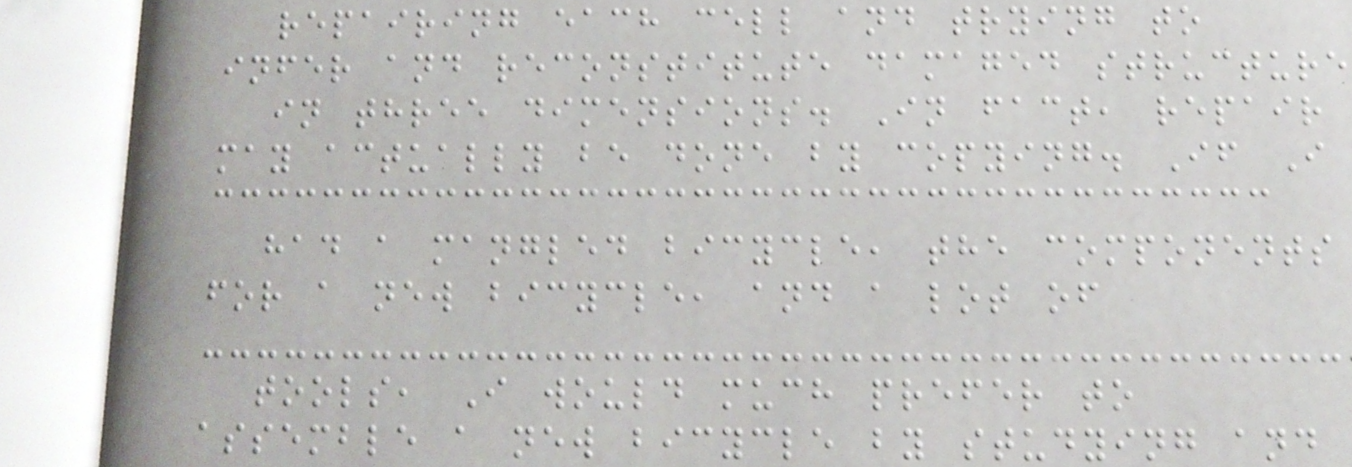repairing each cell and trying to
infer and reconstitute damaged structure
in three dimensions. In fact, repair
may actually be done by copying. If I
had a mangled bicycle, the components
for a new bicycle, and a lot of
tools, I would much prefer to
assemble a new bicycle by studying and
